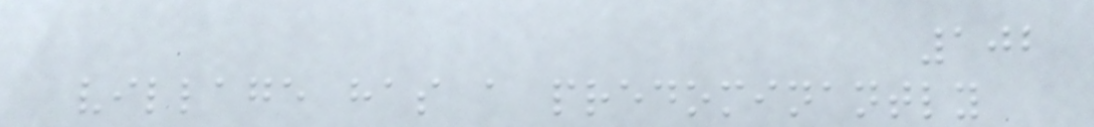102
village has a predominantly
